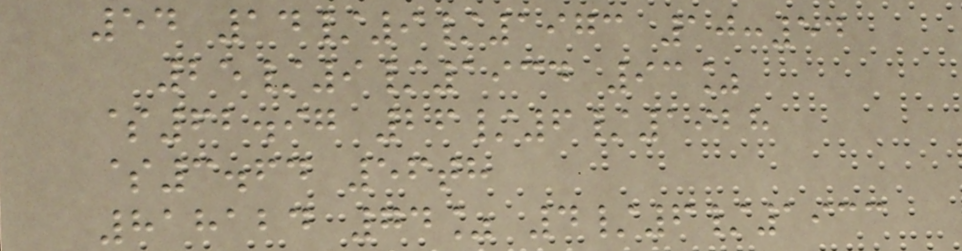54 14/9/1973 10:54
25/9/1934 93%
$62.97 26/6/1928
$3.64 56th
818124 74% 4/6/1933
